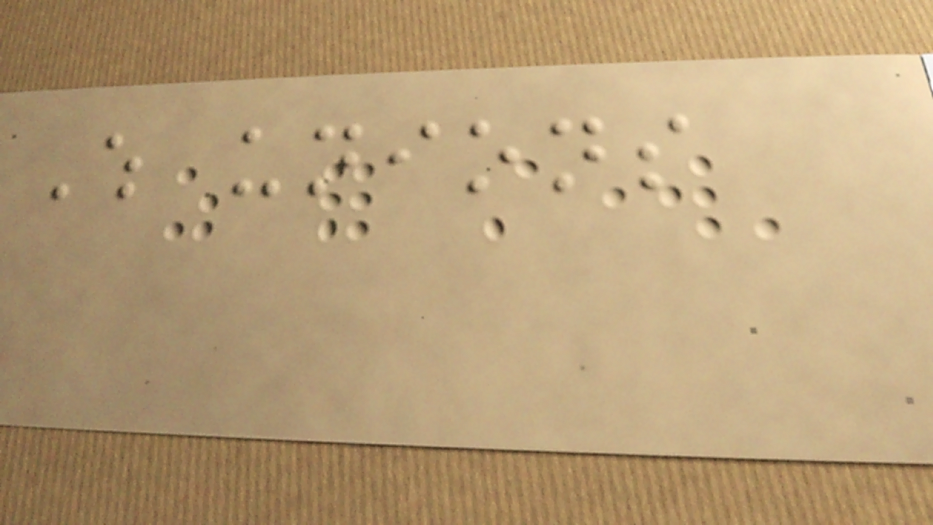Which unions
